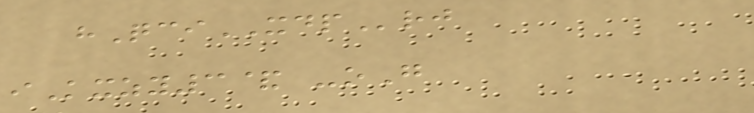hQciXDPrj
iKxzy3& -oG
